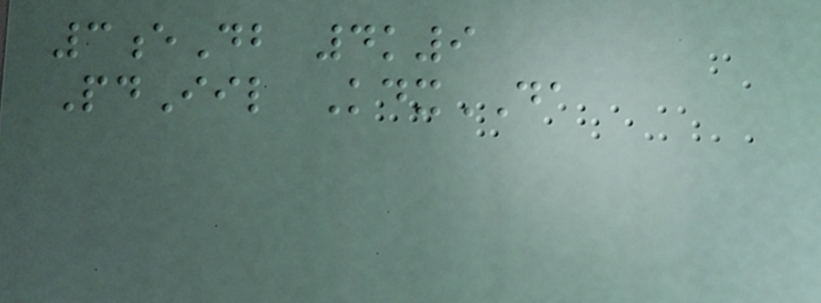3eDb 4k9
PdIil KdxDA
